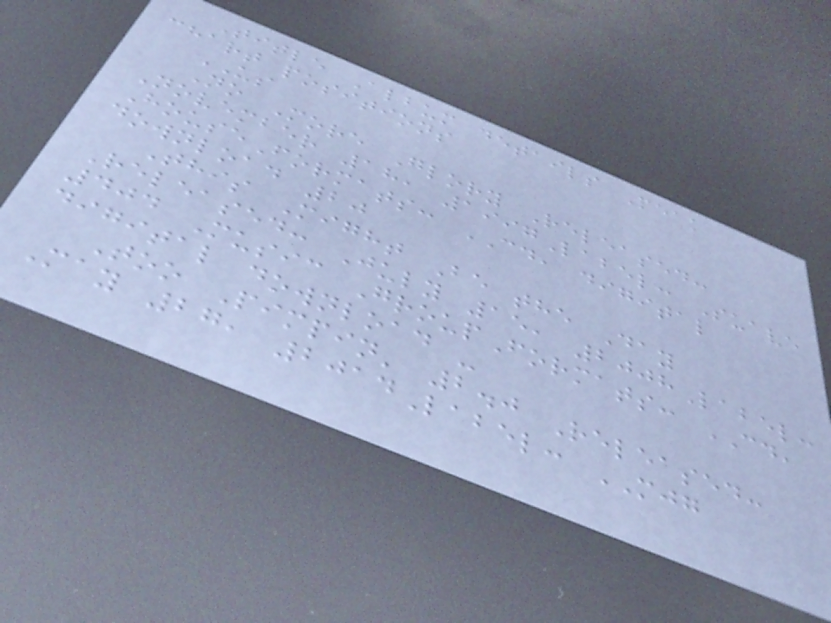Title Album details Peak
chart positions
US
No More Glory Released:
November 18, 1997Label: Suave
HouseFormats: CD, digital
download 20
This Might Be the Day
Released: July 15, 2008Label:
404 Music GroupFormats: CD,
digital download -
Too Pimpin' 2.0 Released:
May 27, 2014Label: MJG
